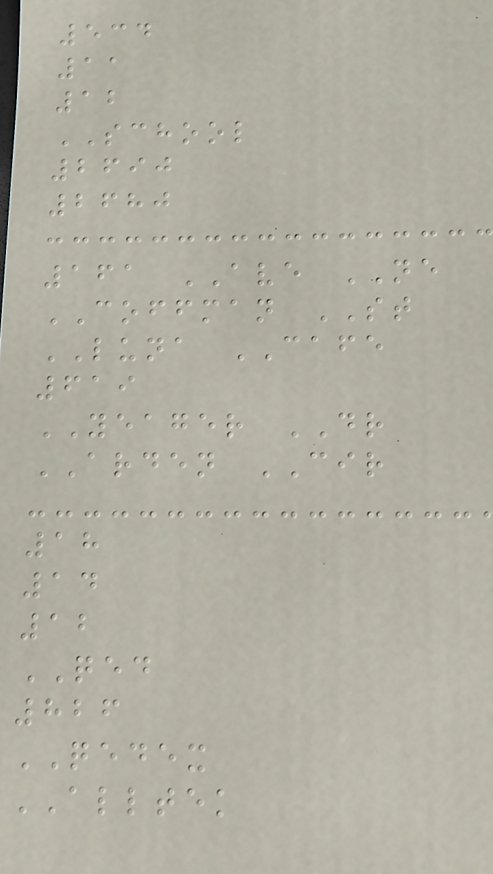534
11
12
SCHOOL
2690
2680
161 AVE NE
COFFMAN ST
LUNA CAFE
619
YEAGER DR
ARDEN CIR
18
14
12
QED
826
QEDEX
ALLTEK
